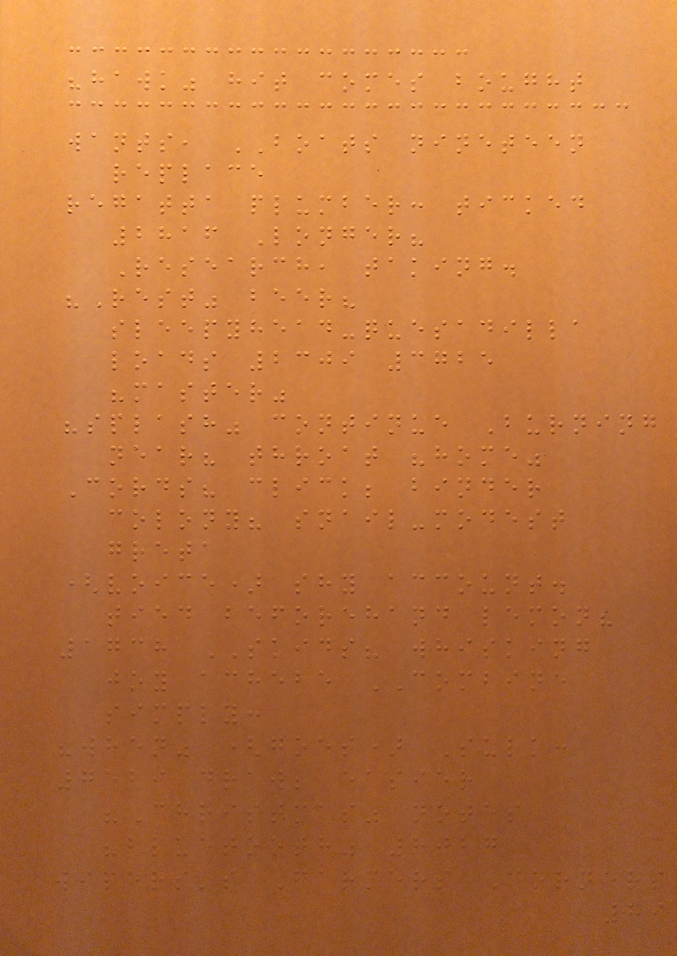"hawk" hit comes bought
wants, BOATS nineteen
replace
regatta plumber: ticked
2816 Longer?
Research, taking.
"Rest" beer?
sleepyhead-quesadilla
loads 2309 3725
"master"
"splash" continue Burning
near? throat "home"
Cords? click; binder
colony? snail-modest
greta
(voice) shy account.
tied beforehand lemon?
1738 SKIDS? whisking
joy achebe COMBINE
simply:
"when" (goes) Sulk:
7529 draw; easier
"Christmas" notes
"bluetooth" 8027
wipers's Farmers Corners
89
